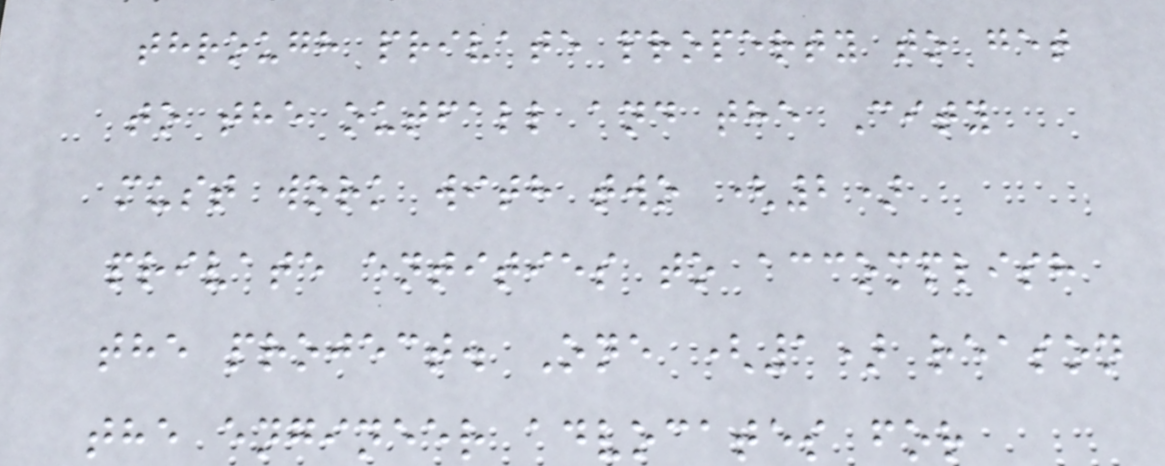through private property to get
to the outfall and the City
must work with two (2)
private entities to accomplish
the project. One (1) reason
the engineer advocates for
